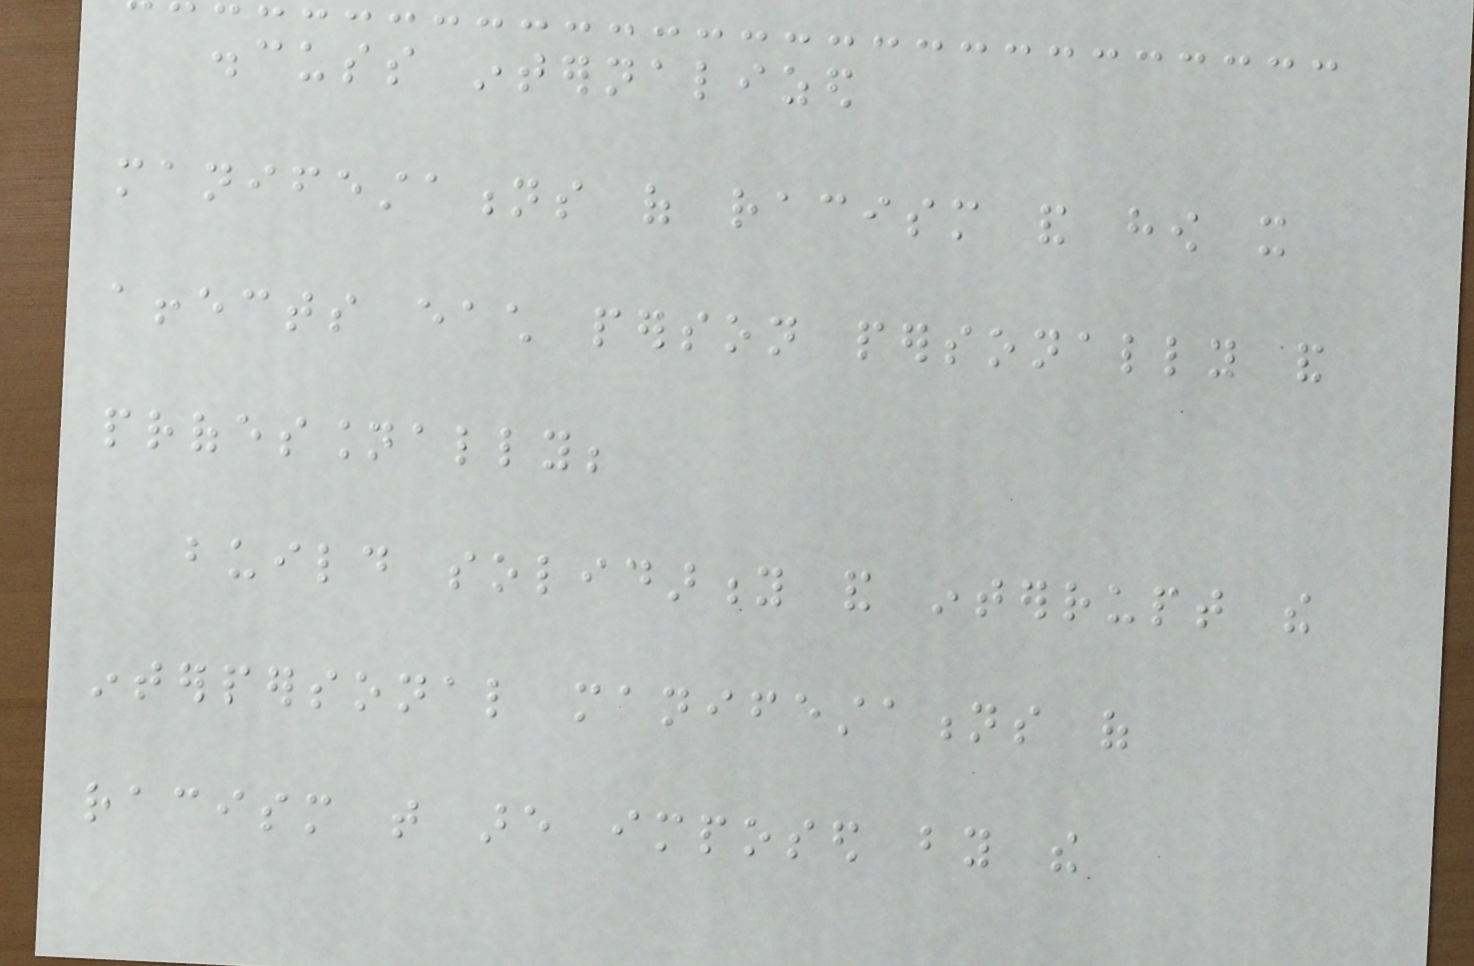discuss internalized
manifestations of racism and how it
affects each person personally and
professionally;
build solidarity and interrupt the
interpersonal manifestations of
racism that are imposed by the
